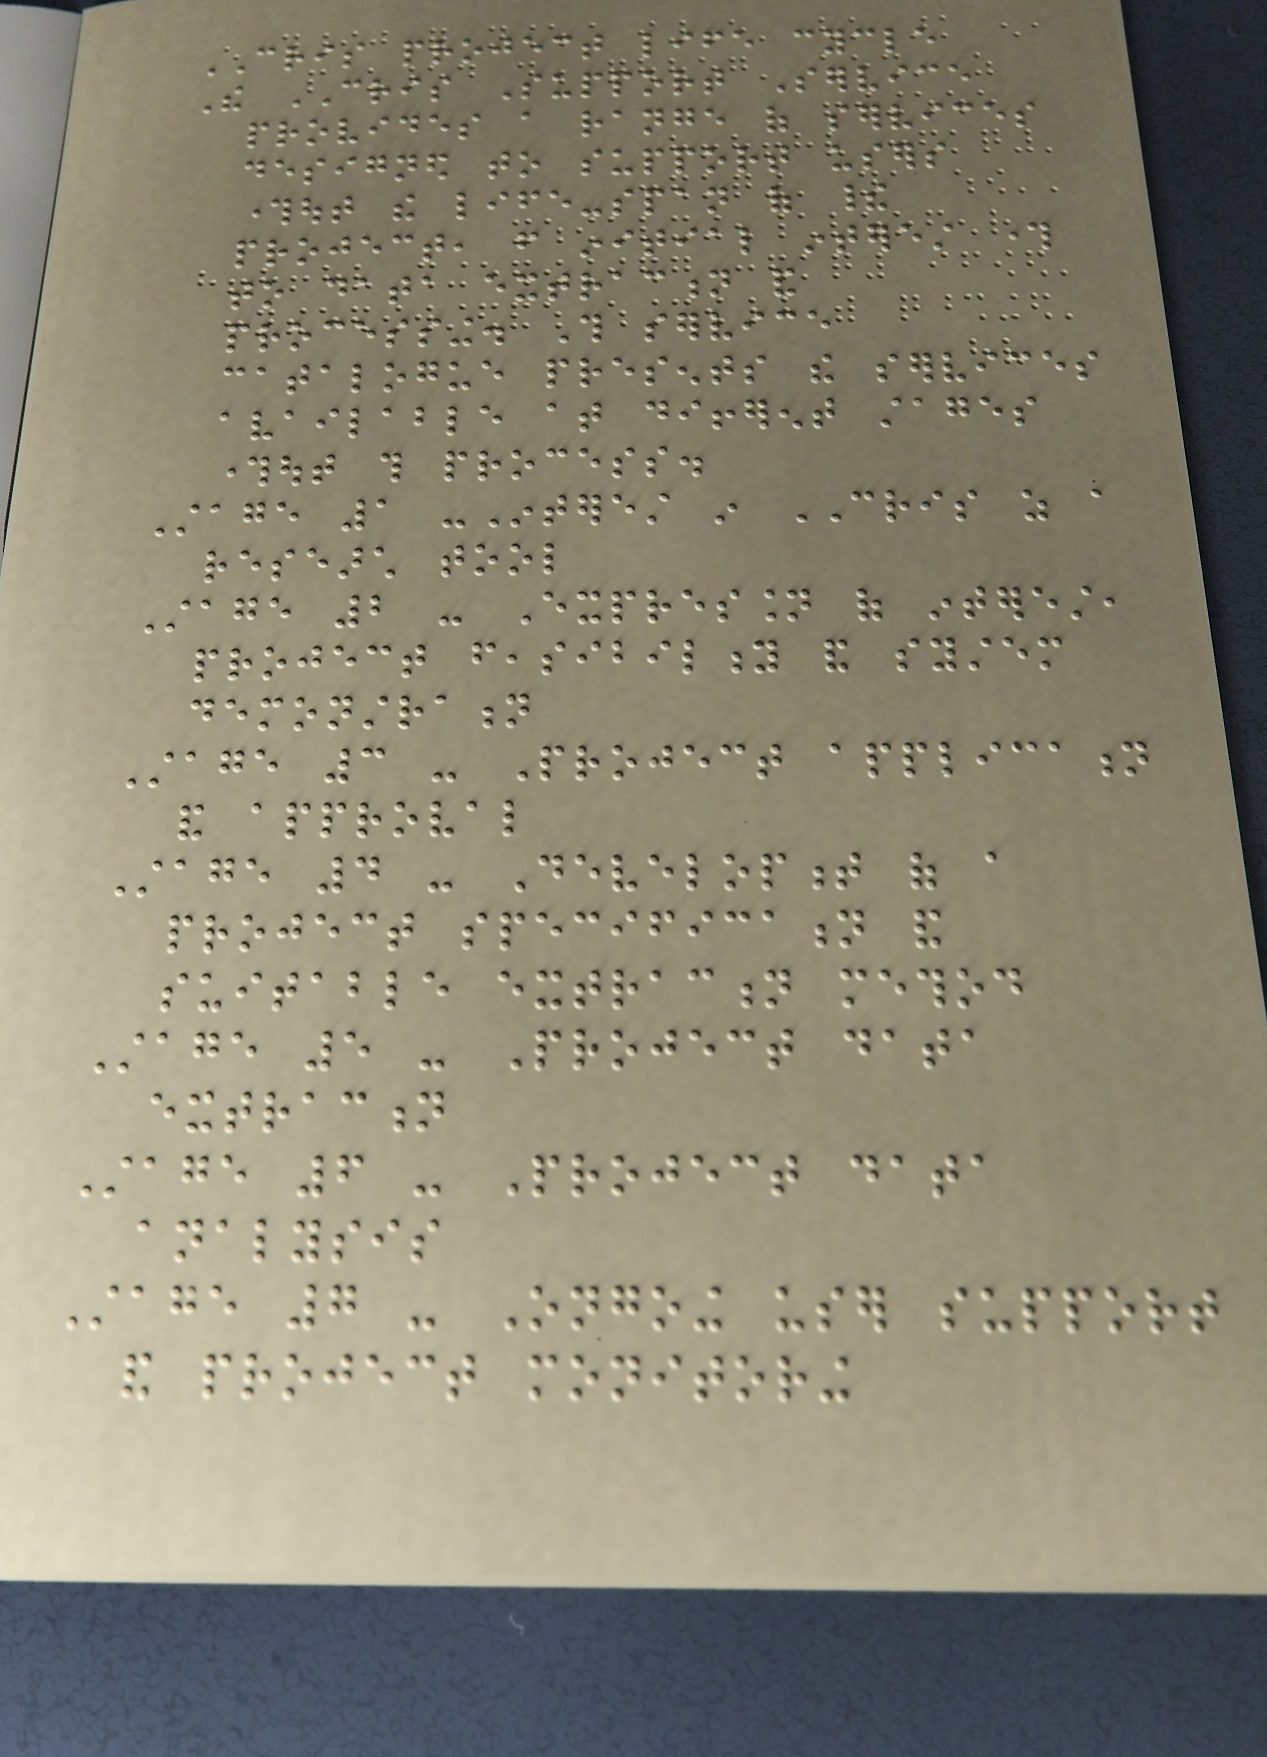CRIS project life cycle
The CRIS Support Service
provides a range of services
designed to support users
throughout the life-span of their
project, from initial interest through
to data extraction and
processing. This service
catalogue presents the services
available at different stages
throughout this process.
Stage 1 -Interest in CRIS as a
research tool
Stage 2 - Expression of interest,
project feasibility and system
demonstration
Stage 3 - Project application
and approval
Stage 4 - Development of a
project specification and
suitable extraction method
Stage 5 - Project data
extraction
Stage 6 - Project data
analysis
Stage 7 - Ongoing user support
and project monitoring
